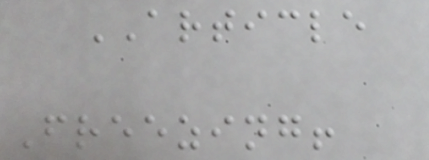ARTICLE
Freezing!
